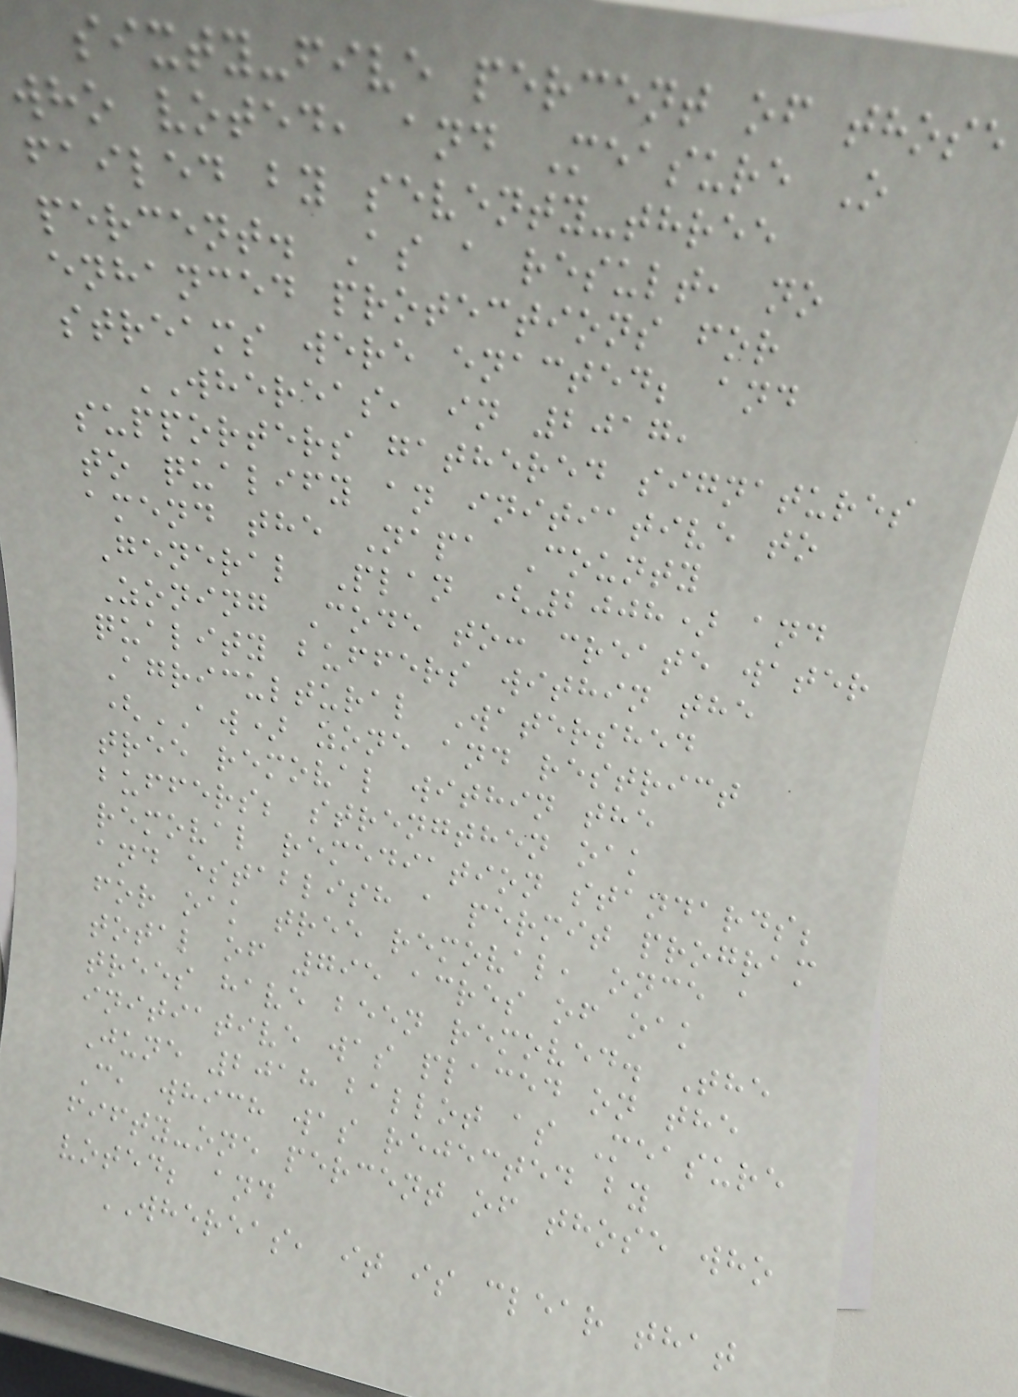sixty-five percent of those
who voted, and Measure O
failed by seventy-three
percent. As a result, no
enhanced protections for
streams were enacted; and
WHEREAS, in 2017,
supporters gathered signatures
to qualify an initiative to
amend the Napa County
General Plan (2008) and
Zoning Code to: create water
quality buffers within the
Agricultural Watershed
(AW) zone and restrict
tree removal within the
buffers; strengthen oak
removal remediation standards;
and establish a permit program
for oak tree removal, once a
total of 795 acres of oak
trees have been removed. The
initiative was placed on the
June 2018 ballot as Measure
C, which was rejected by
fifty-one percent of those who
voted; and
WHEREAS, it is clear that
